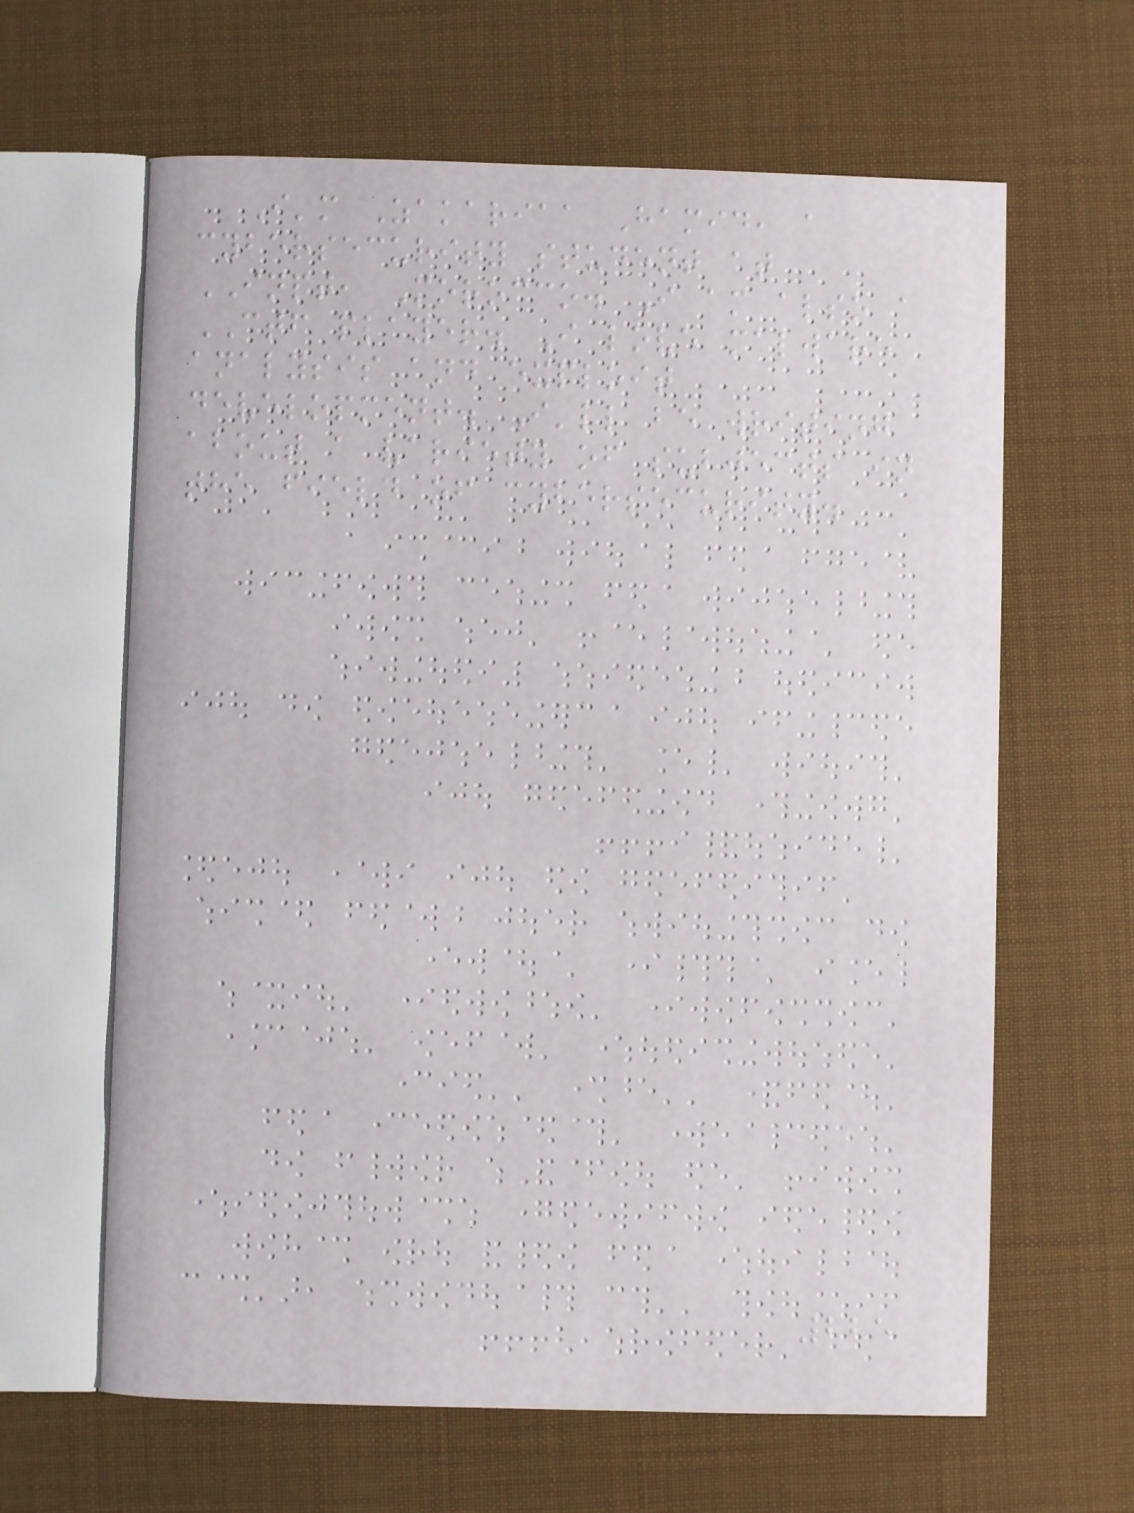I'm Zakariaa Hamid, a
cybersecurity student at
INPT, Morocco. I am also a
CTF player. I love malware
analysis and exploit
development. I'll be writing
about a variety of subjects in
the field of cybersecurity.
225
